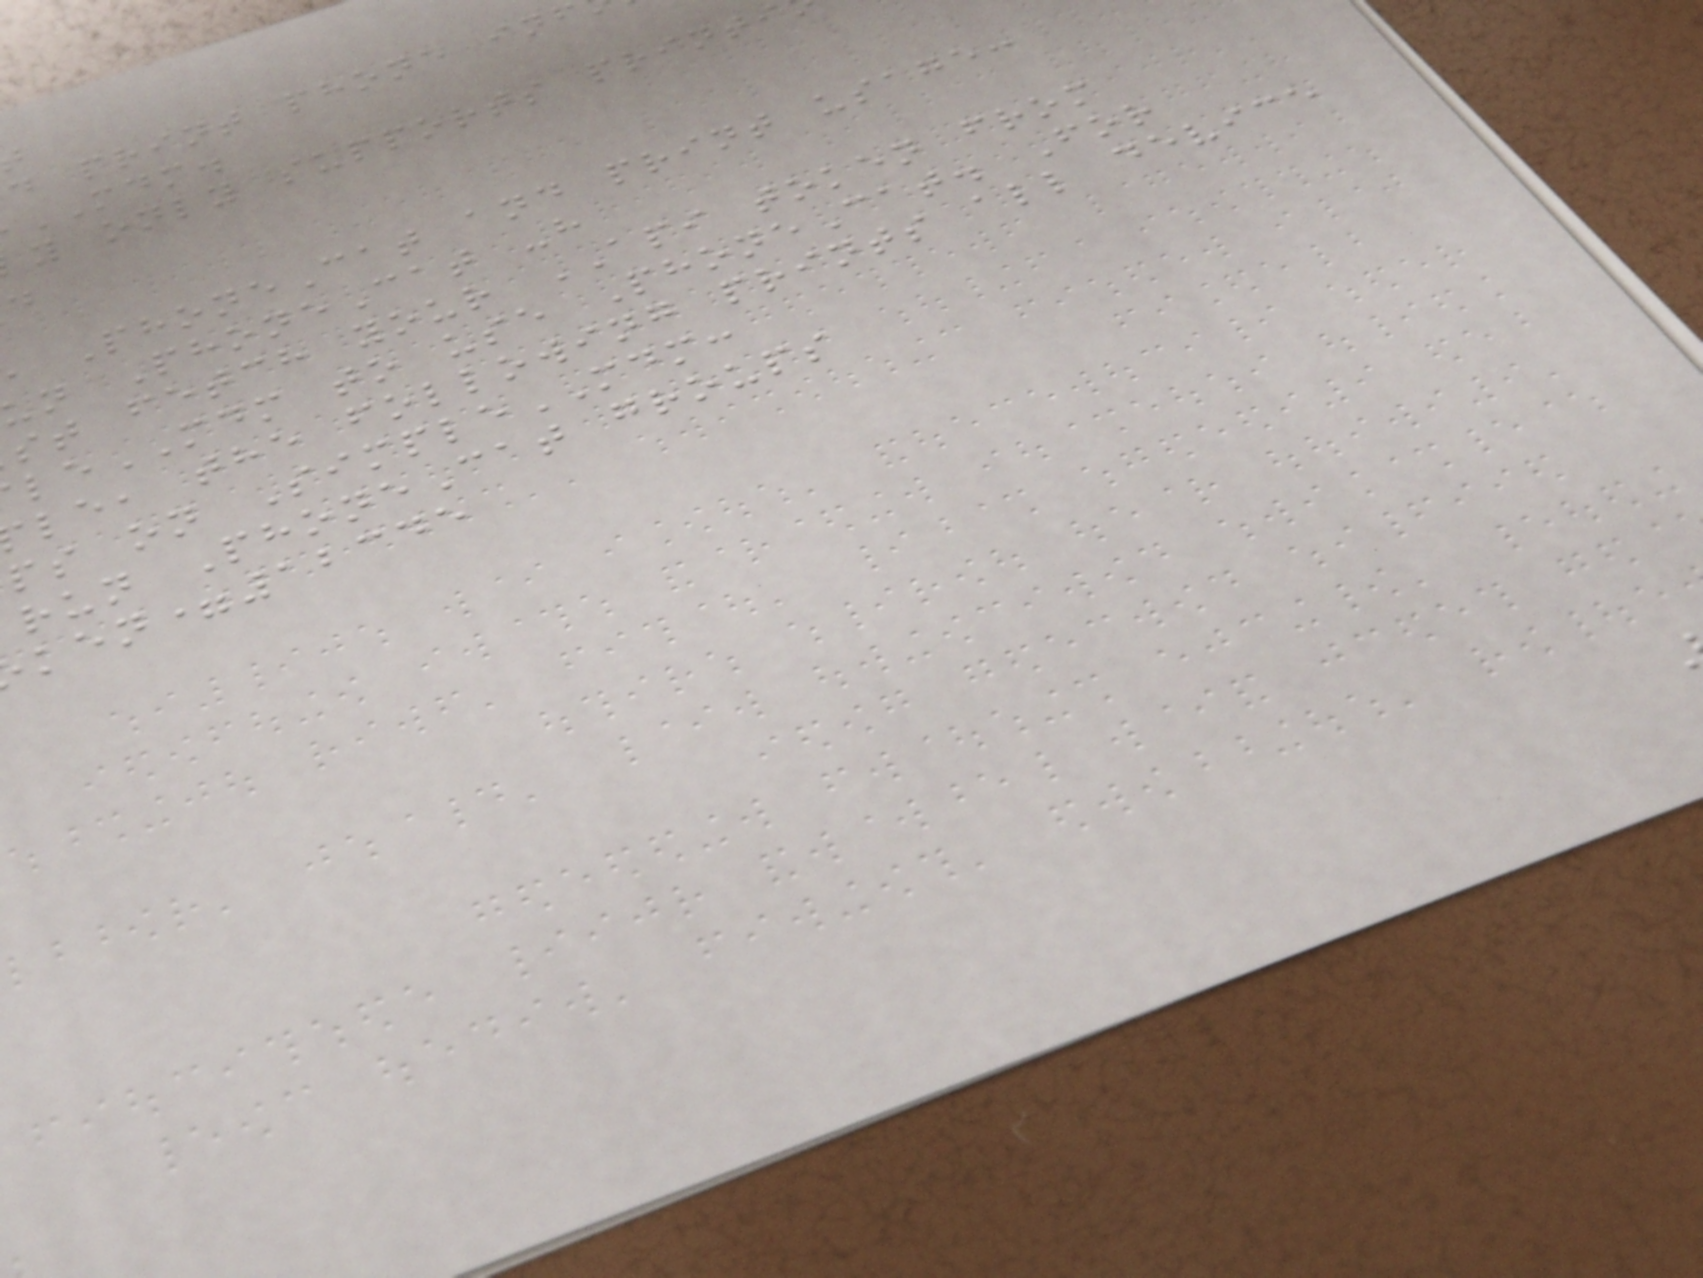d print phone in
MDM.
y only supports printi
PhoneCat and print usage:
n PhoneCat -h
st fetch your API token from
leMDM to use PhoneCat. For
le, the following prints all device
ps on SimpleMDM:
run PhoneCat groups
ken=12345
